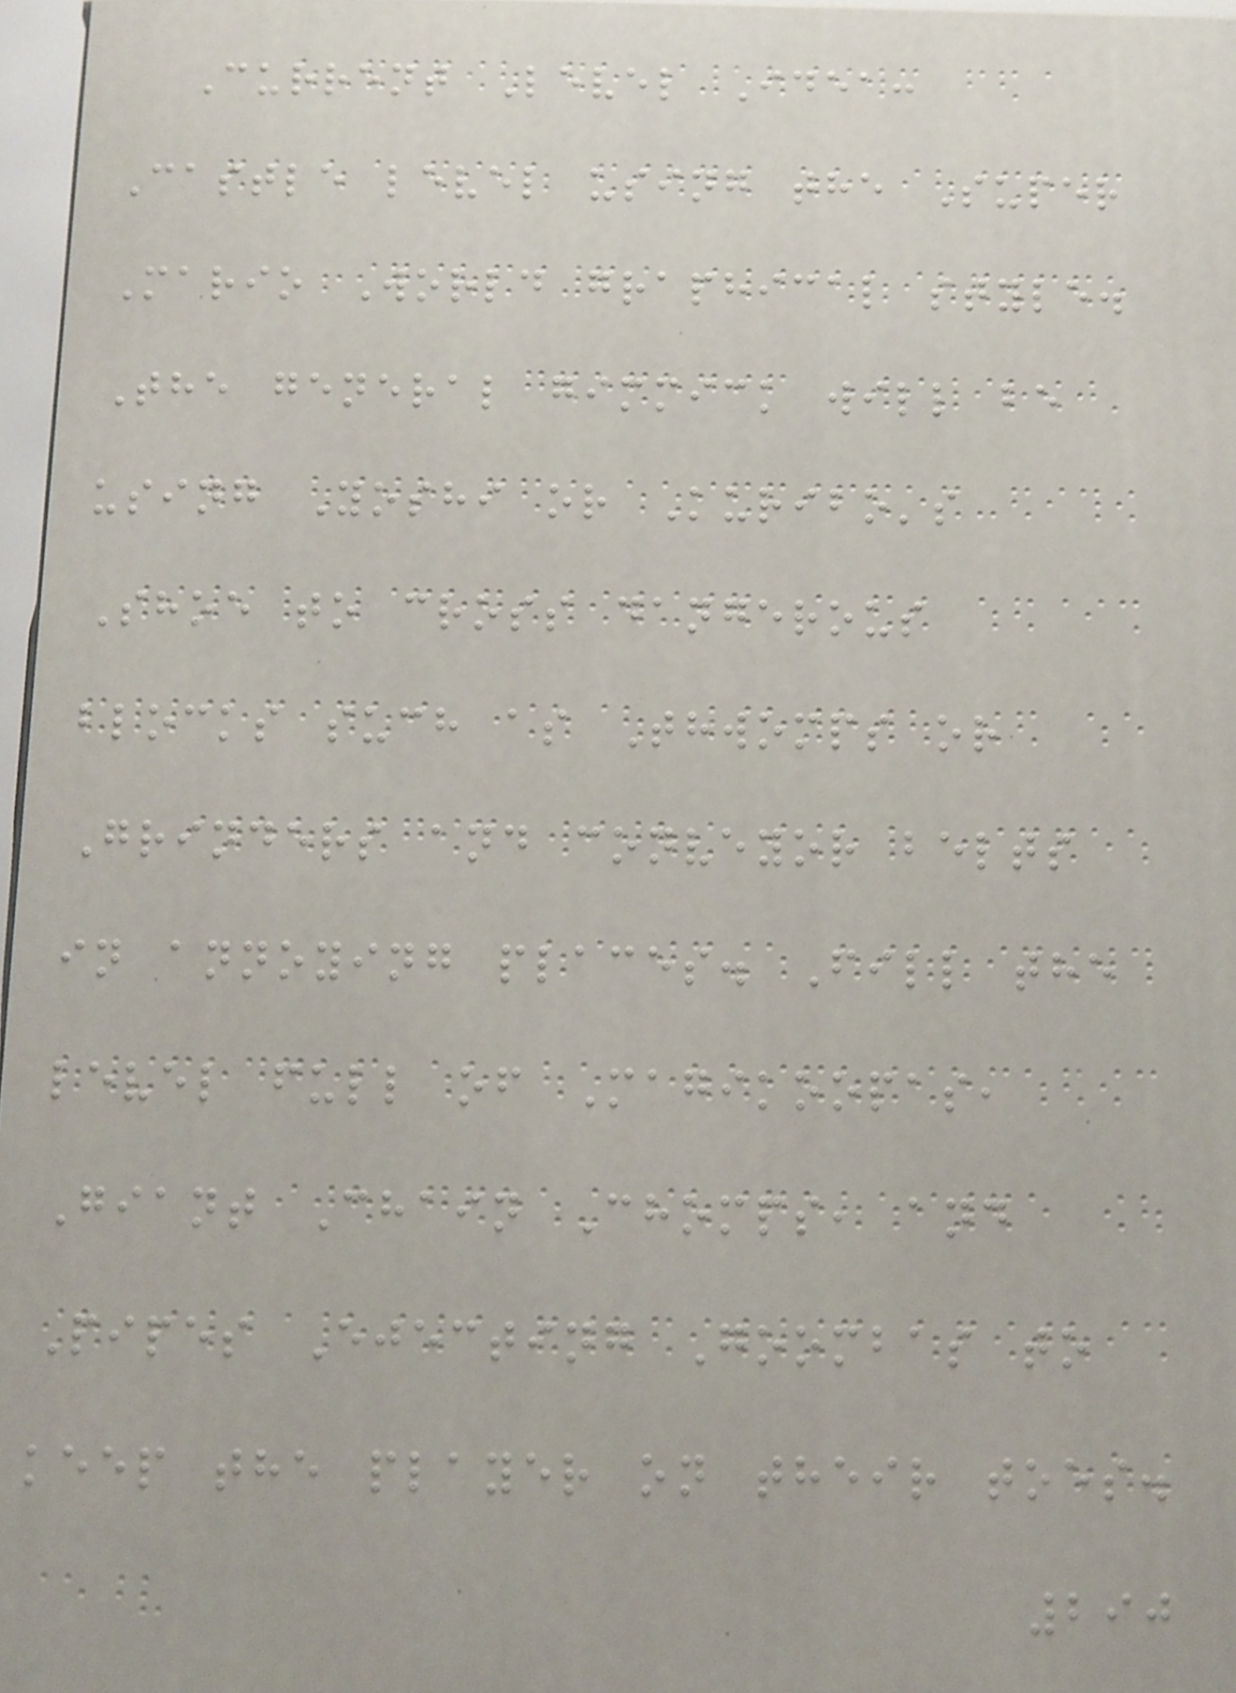Current Level Idea:
Castle level using the Super
Mario World graphical style.
The general gimmick will be
using Yoshi or Kuribo's
Shoe to cross dangerous
blocks such as Thwomps or
Grinders and conveyor belts
in annoying places. Fill the
level full of Magikoopas,
Giant Chain Chomps, and
Pipes Ejecting Goombas to
keep the player on their toes.
290
